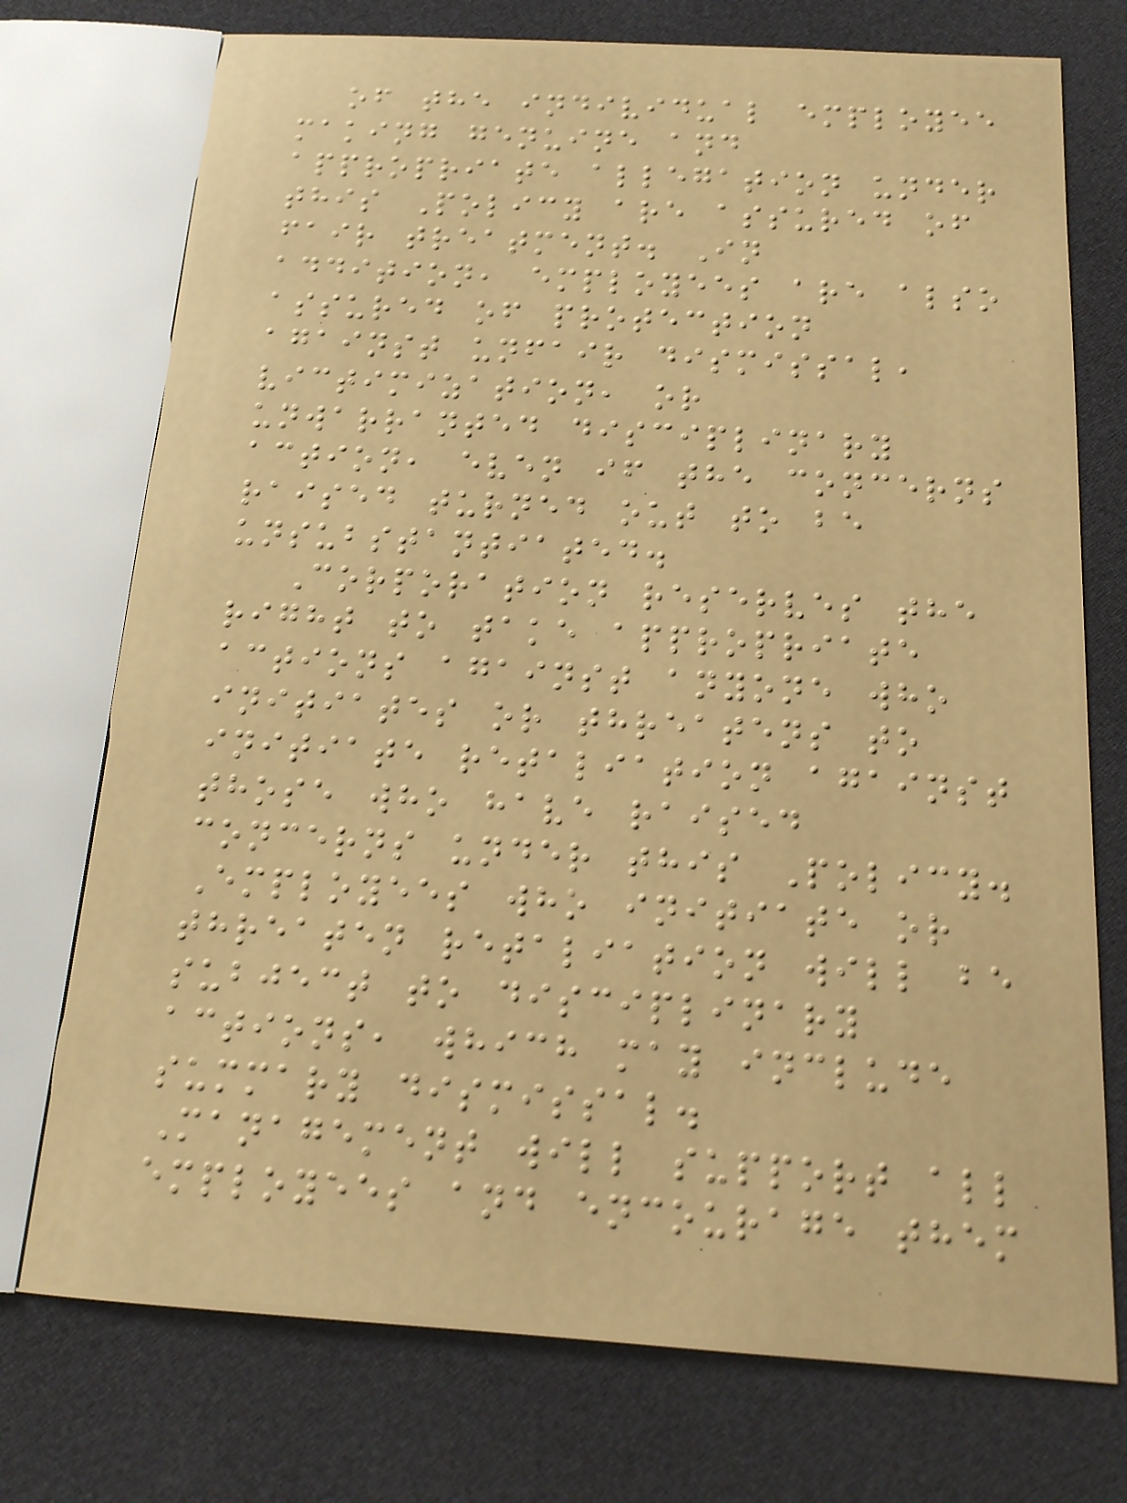of the individual employee
making genuine and
appropriate allegation under
this Policy are assured of
fair treatment. In
addition, employees are also
assured of protection
against unfair dismissal,
victimization, or
unwarranted disciplinary
action, even if the concerns
raised turned out to be
unsubstantiated.
Corporation reserves the
right to take appropriate
actions against anyone who
initiates or threatens to
initiate retaliation against
those who have raised
concerns under this Policy.
Employees who initiate or
threaten retaliation will be
subject to disciplinary
actions, which may include
summary dismissal.
Management will support all
employees and encourage them
